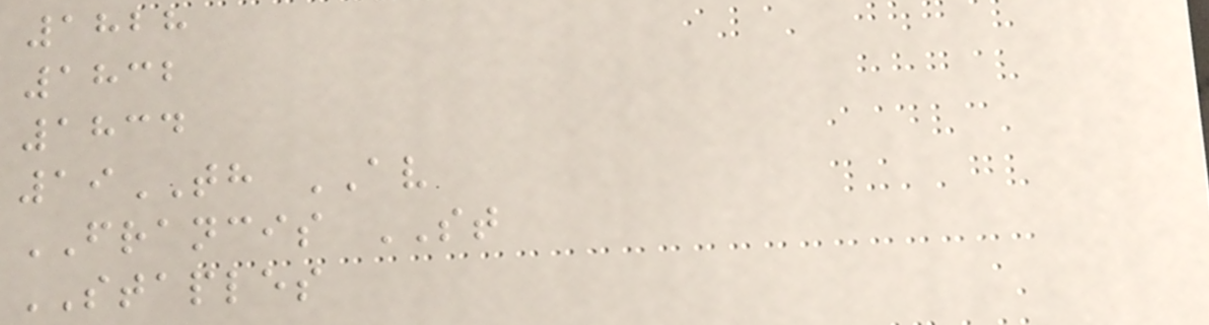1828
1832
1834
19TH AV
FRANCIS ST
STAPLES
